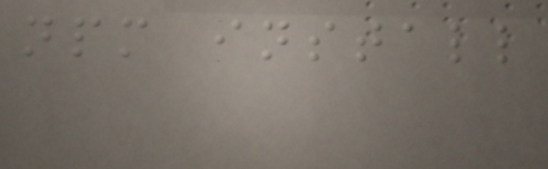npm install
